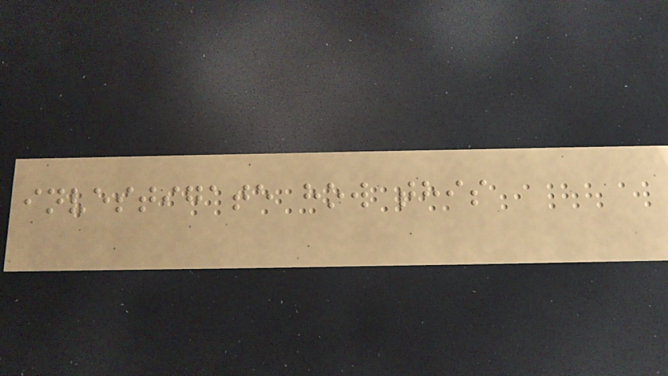investigate how this
